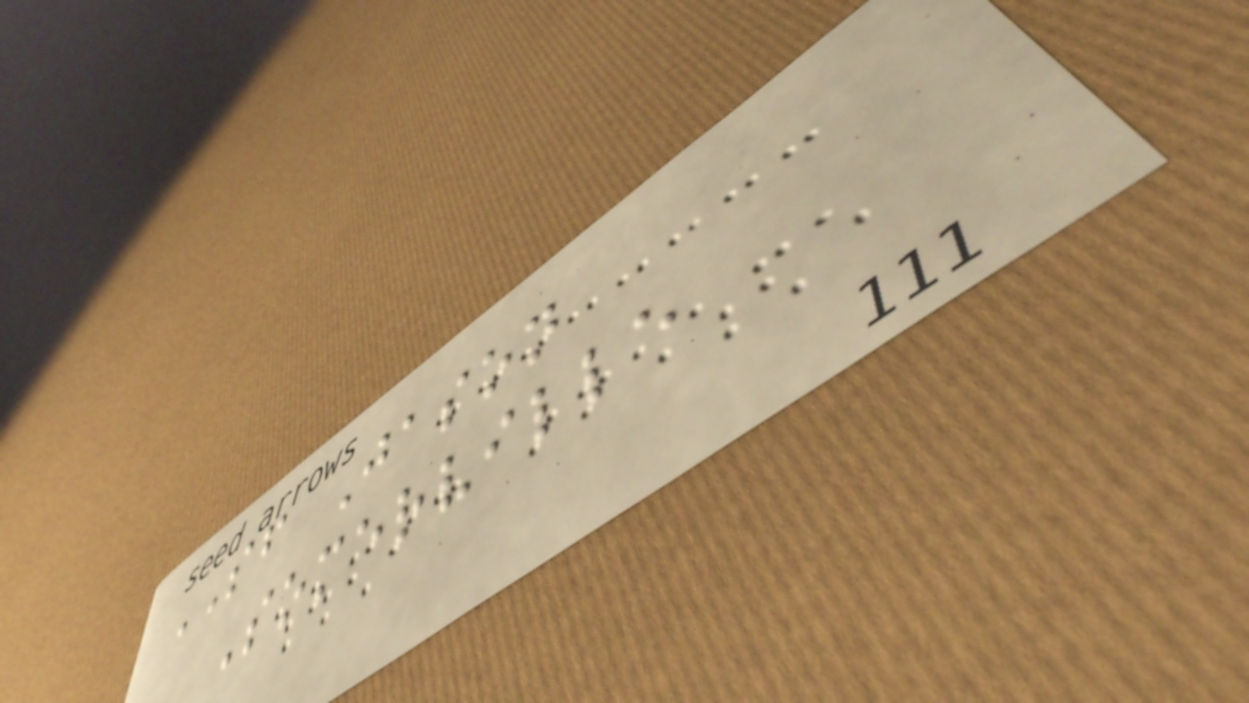SF Jason
Somerville
